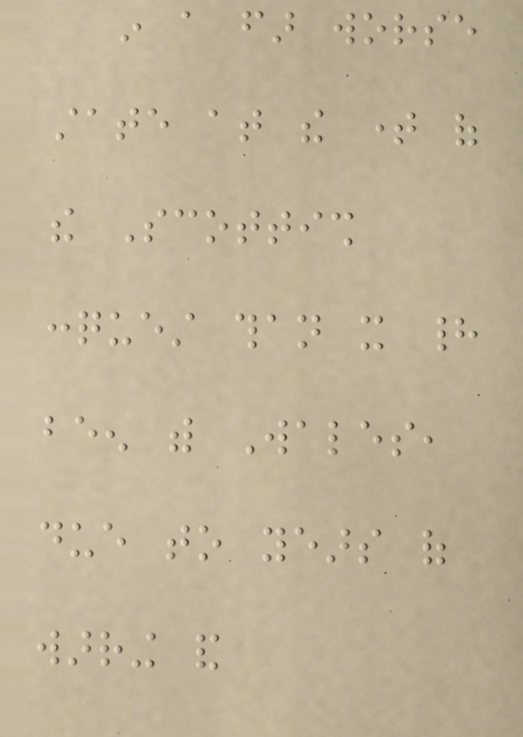in a far worse
state at the time of
the Scottish
conquest than it had
been with Wales,
due to years of
warring and
